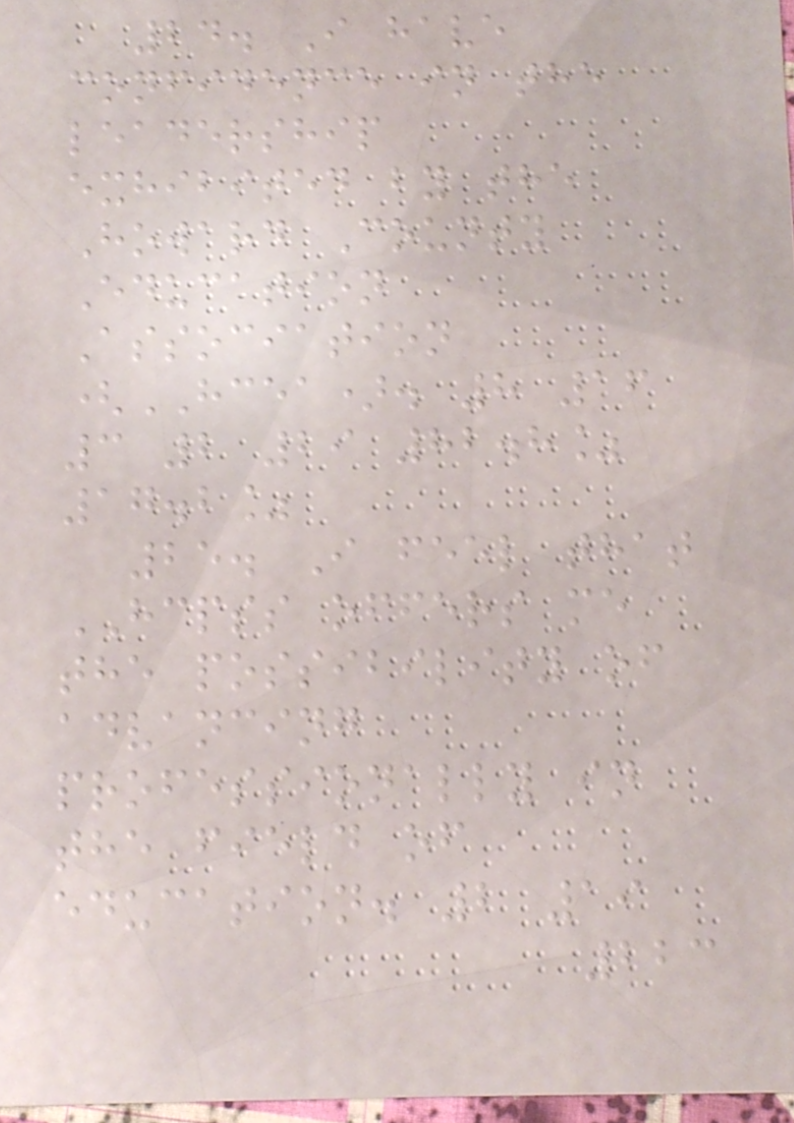24. I have
confidence in the
leadership
exhibited by the
Howard County
Education
Association
(HCEA). 8 16
3 2 29 82.8%
17.2%
25. I feel that
HCPSS offers me
the possibility of
advancing
professionally in
the field of
education. 2 19
223
